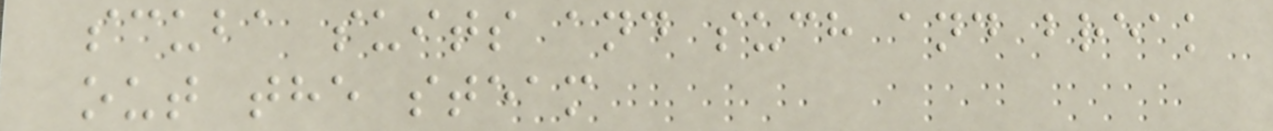scuba suits and such and break
out the steam
